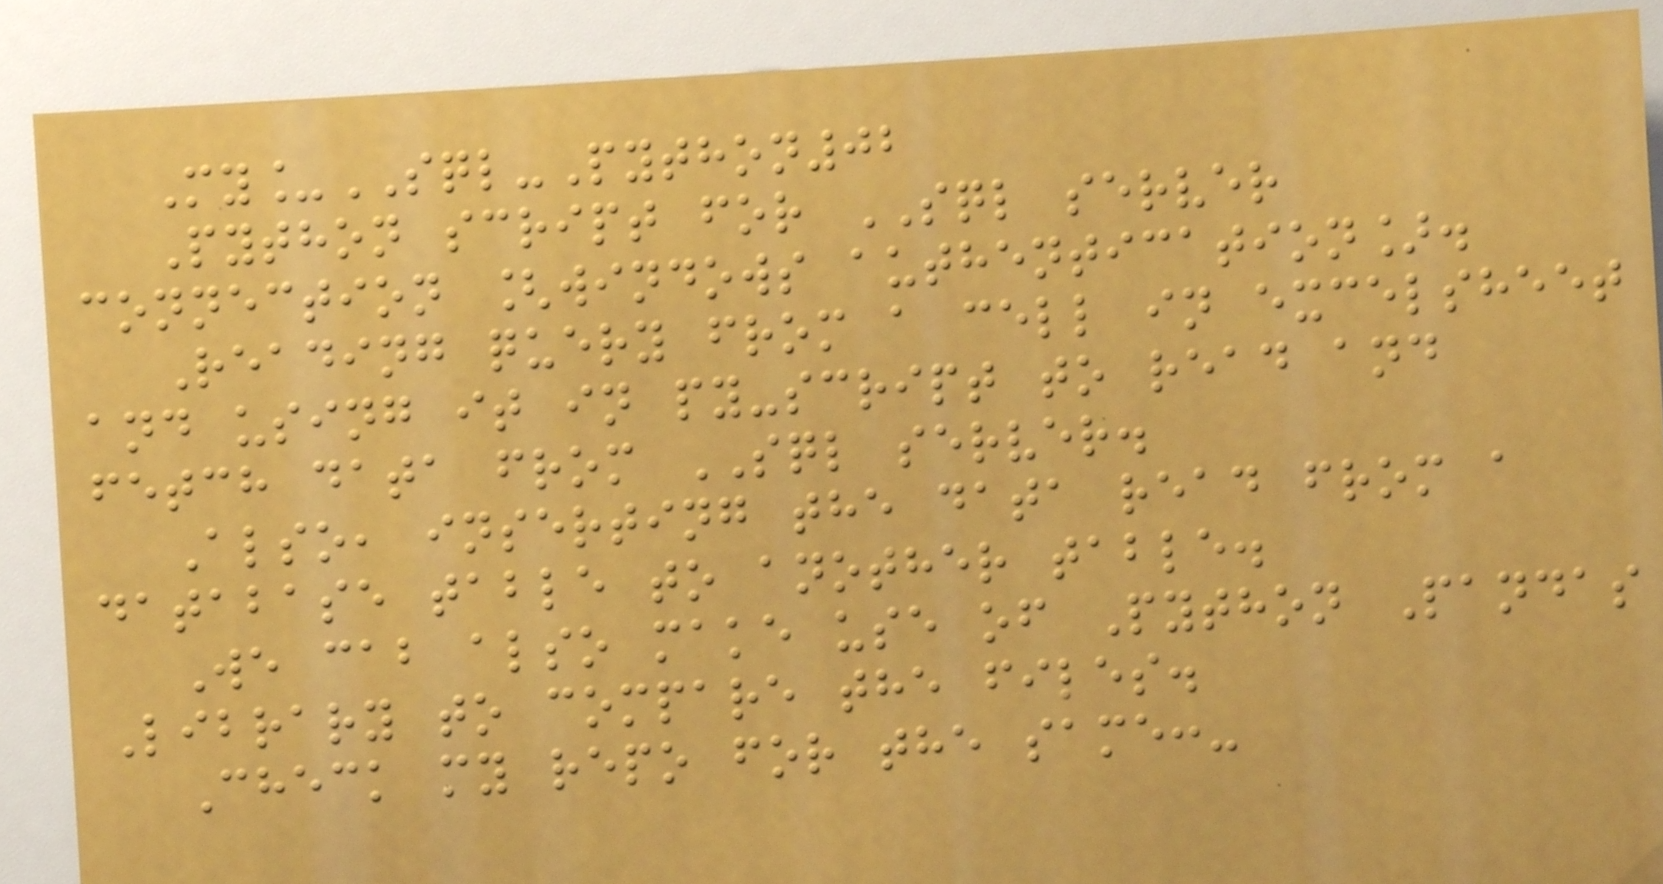My_SQL-Python02
Python script for SQL server
connection [windows authentication].
Reading query from a cell in excelsheet
and using it in py-script to read and
fetch data from SQL server.
Also, inserting the data read from a
database table to another table.
We cab also make use of Python Pandas
Library to compare the files.
Check my repo for the same:-
